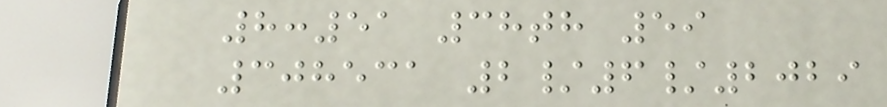8:51 38th 59
308531 2/6/2029
